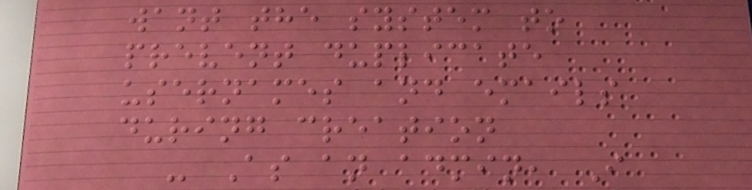want the system to
prevent duplicate
usernames and emails
during creation
- As an admin, I
